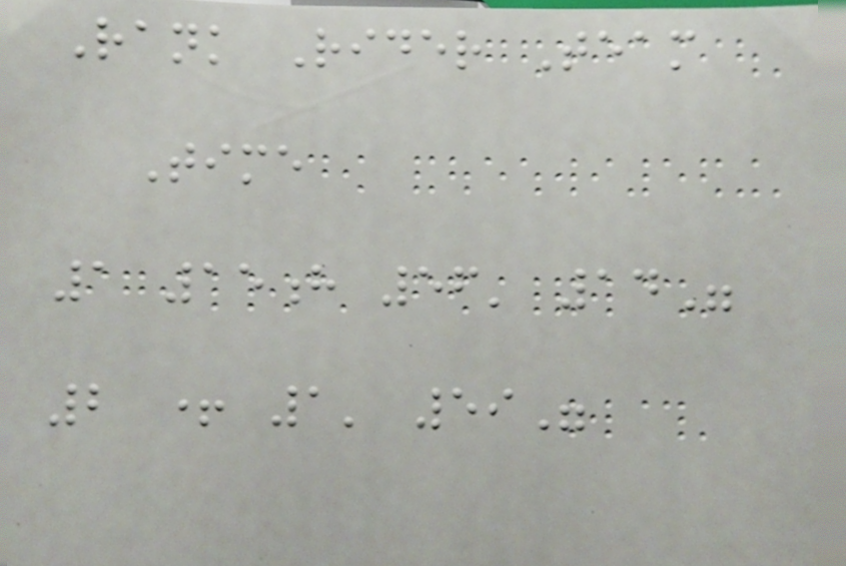Rank Rider Team
Time
1 15h 56' 14"
2 + 1' 59"
